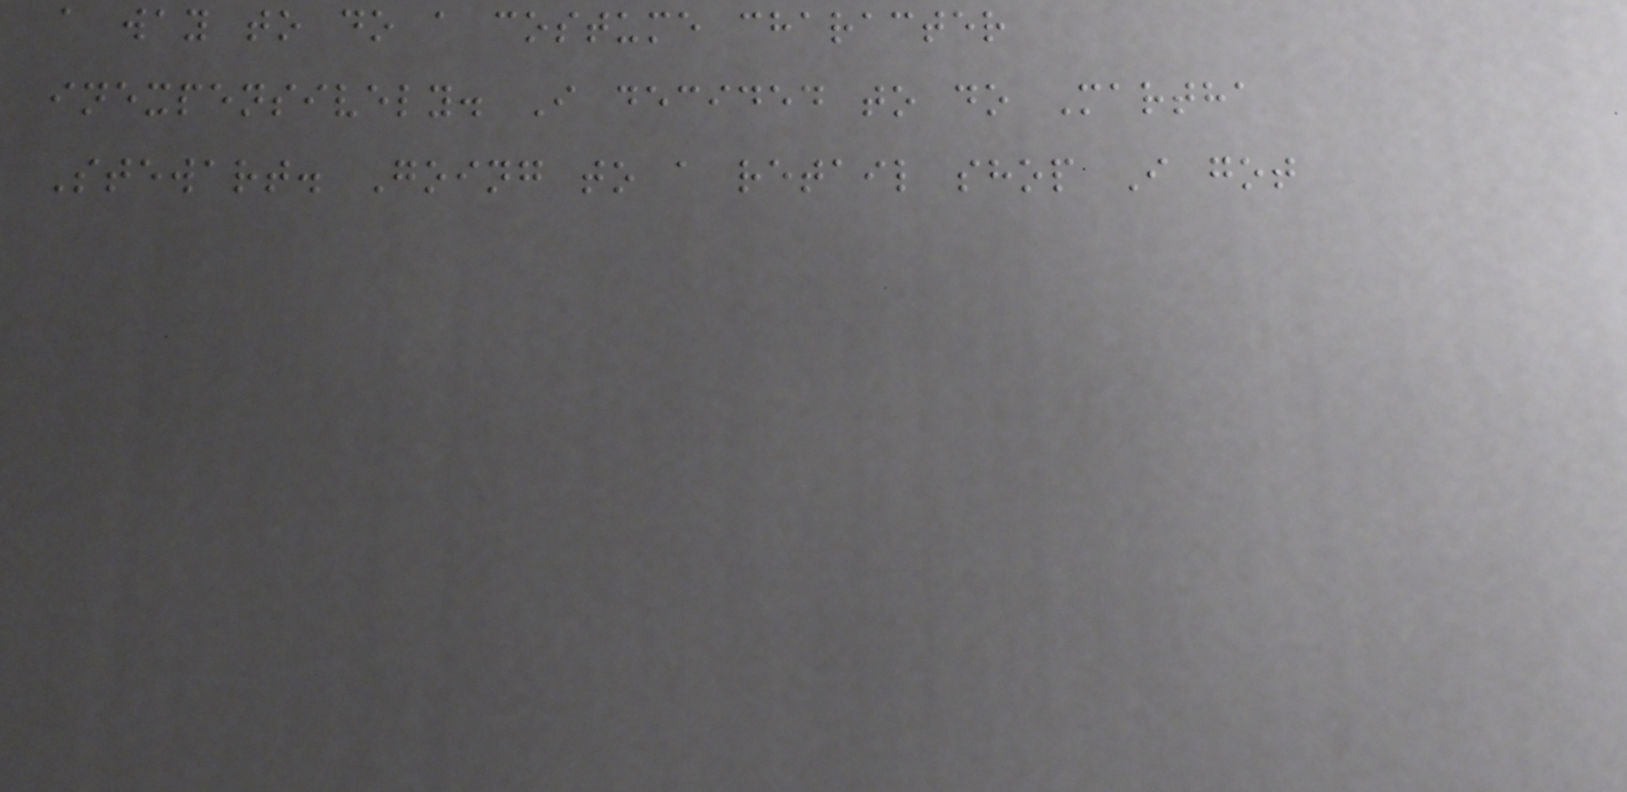a way to do a costume character
inexpensively. I decided to do Martha
Stewart. Going to a retail shop I got
